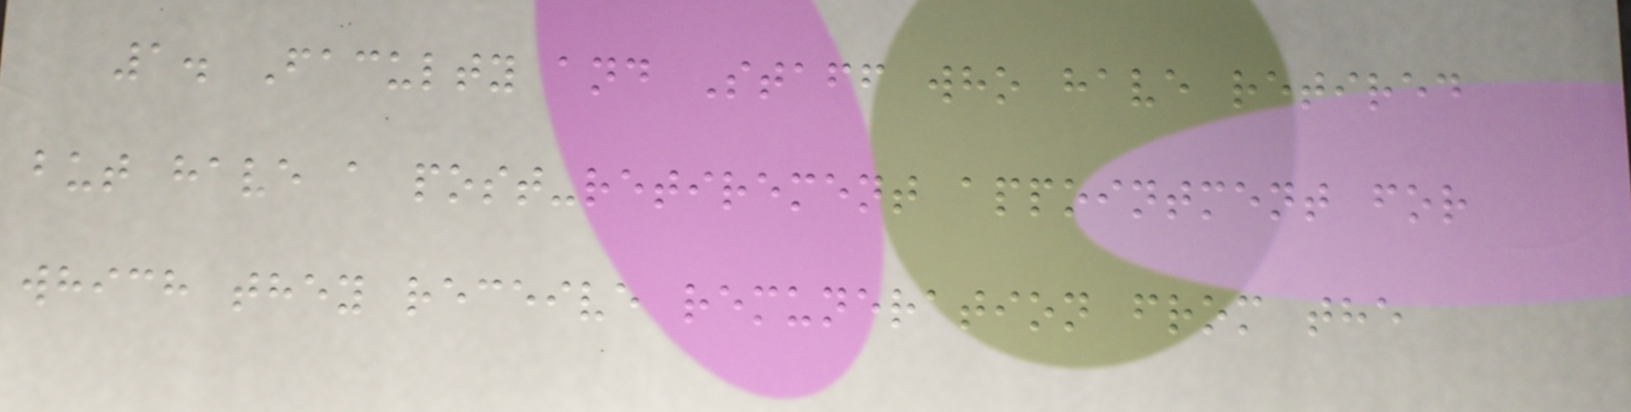1. Faculty and Staff who have retired
but have a post-retirement appointment for
which they receive remuneration from the
